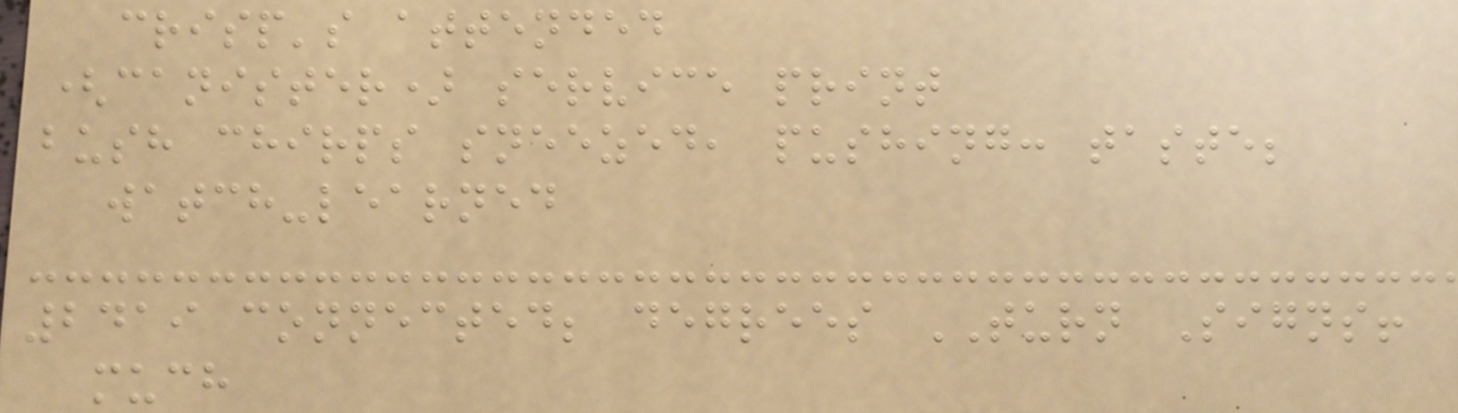crisp's attended
(canister) service print
bush chirps sneezed, pushing: taste;
watch-learned
2419 connected; degrees TURN Signs!
much
